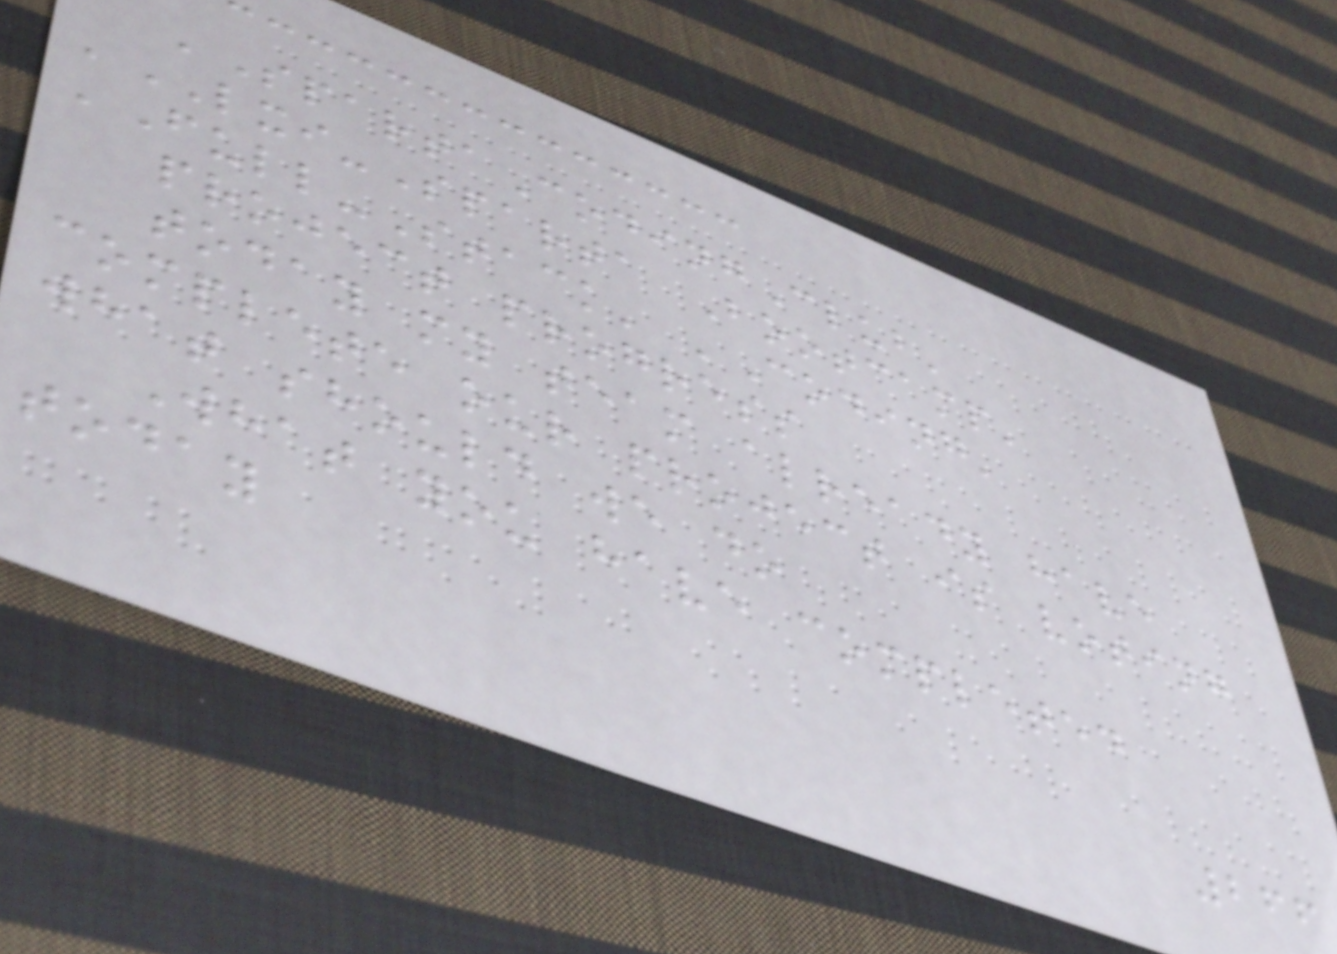'SpartaCodingClub'
'LXI-Sparta Bootcamp'
'Full-Stack' 'Coding'
project progress
today my team already have
complete our project is voting
what should we do
What you have completed
today
266
